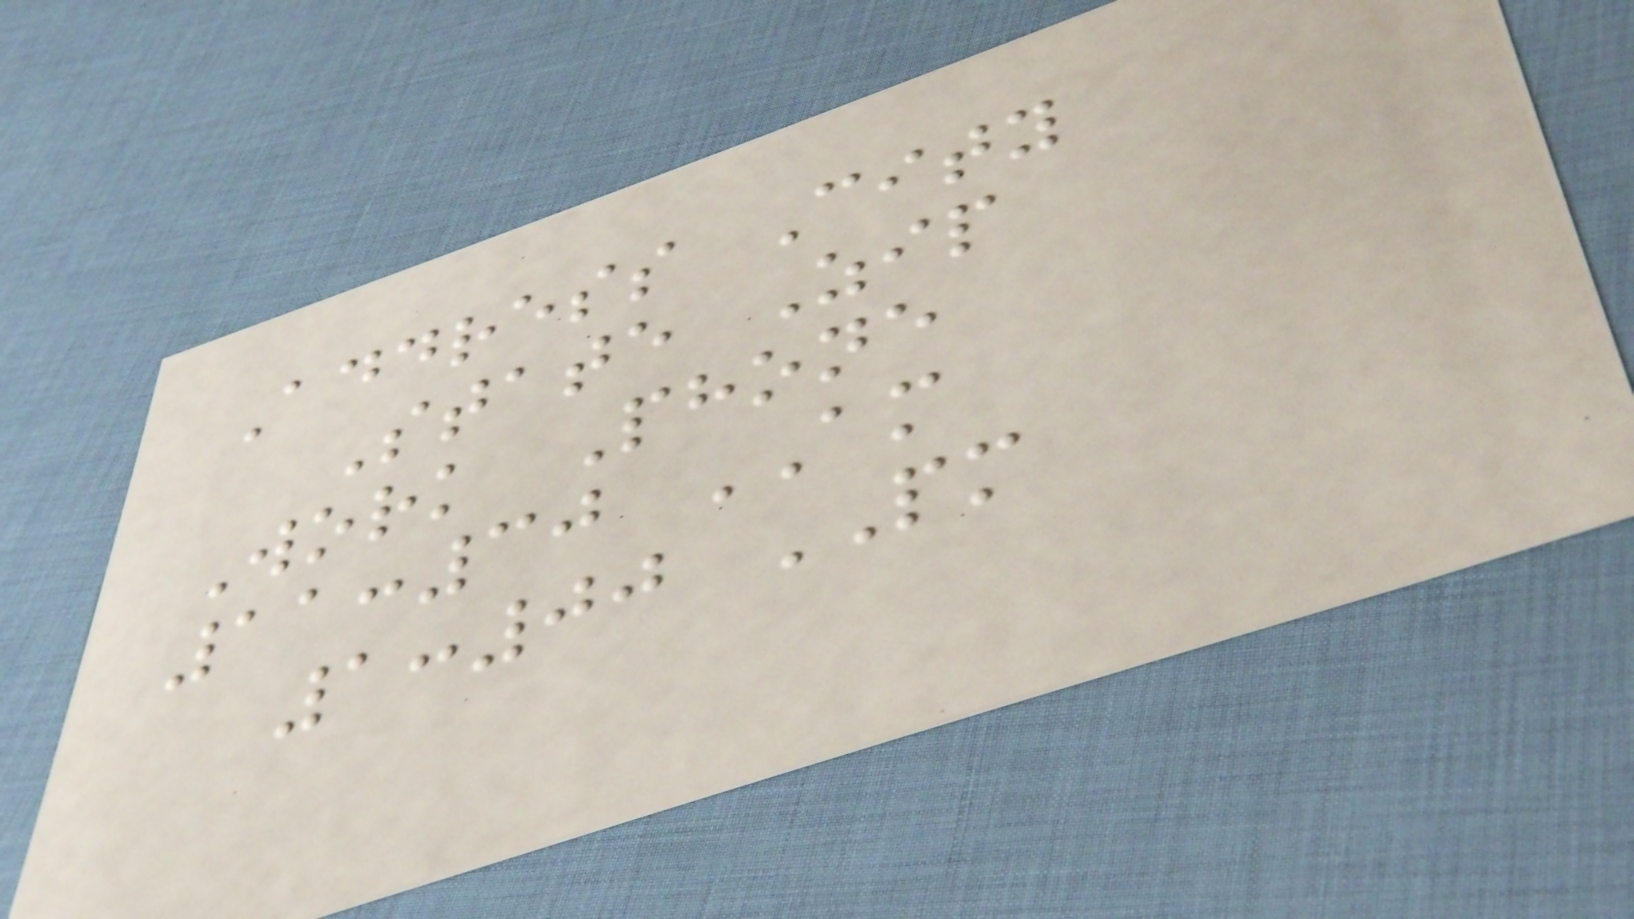Address City
State Zip
Work Phone
11:30 AM
1:00 PM
